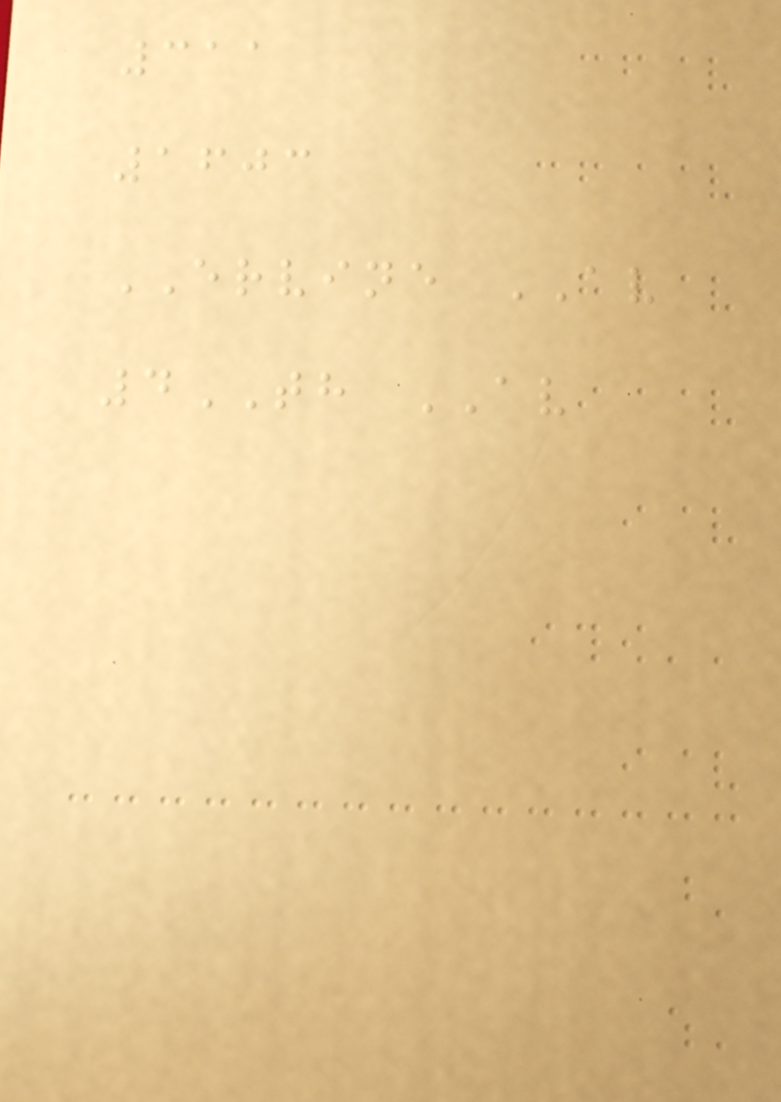311
1603
ERVINE AV
4TH AV
